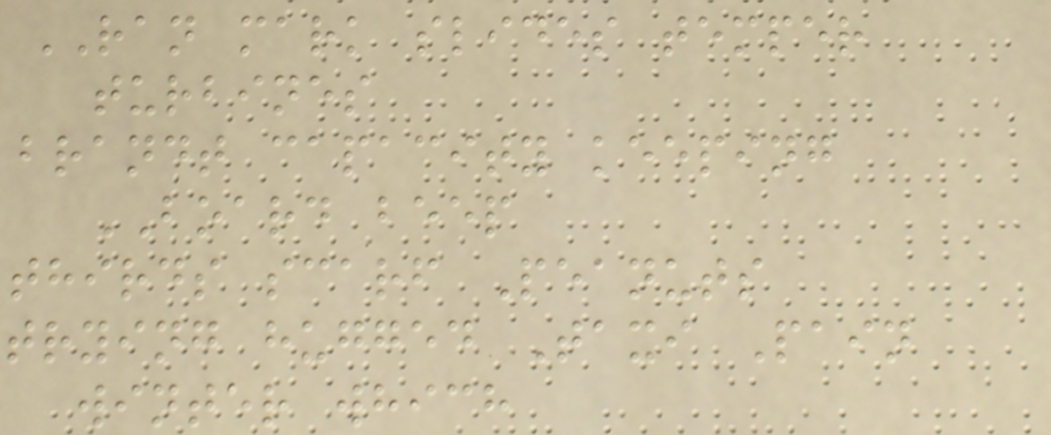RAN mark slides temper
turbines
brandt capacity keeping
BOARD beep
thirds scarf Peanuts
trying hugged Taxi Pain
winter which
